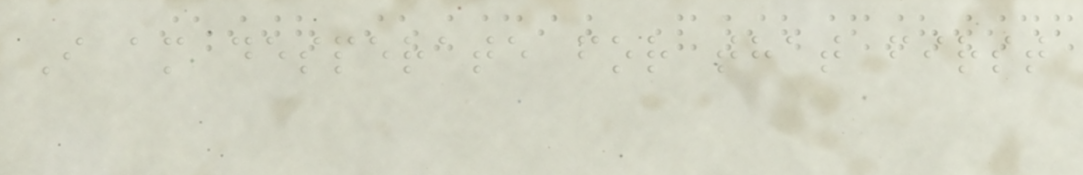I am desperate for that first
